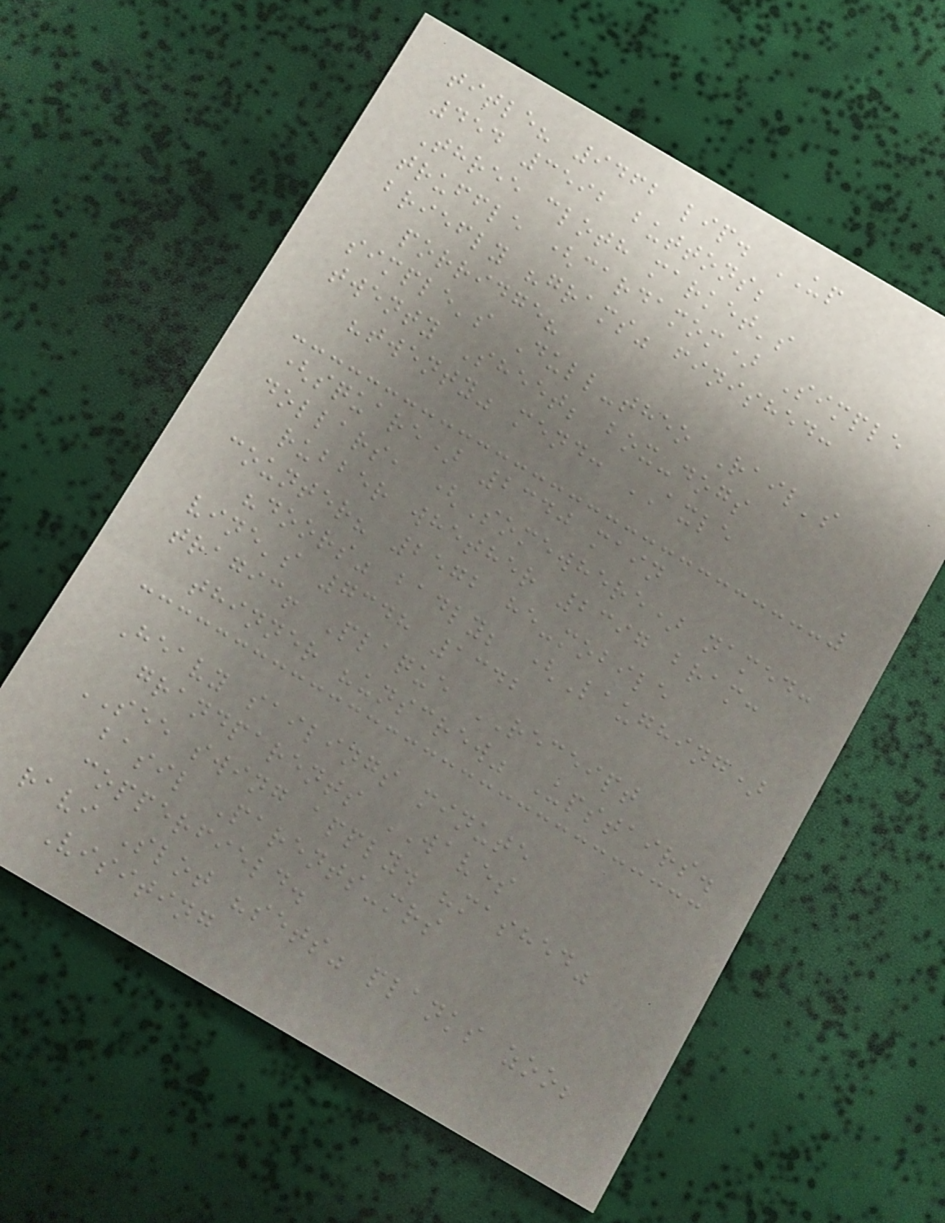title? 9462 lip. UP
454 3592 buttons;
Three cloth market's
truffle (cardamom) Simple
briefly "grams" finished:
porridge?
simple's Dull-theo Rail's
twenty Sheet; box-dogs
"twenty" mend: AXLE
(square) 2340 main
dollars, (Somewhere) named:
rubber whether 2397 bram:
counter? 2572 he-mobile
"doors" badly; (Laughing)
vine's 7348 1342
tragic! Plaque RECEIPT
thinner "unscrew" Upstairs.
Heavy sailings minute
grandparents WAVES
SEE swing apply. "mashed"
basil Parents-mrs
copperfield.
ravi Slot "sets" planks zoo;
Visiting
